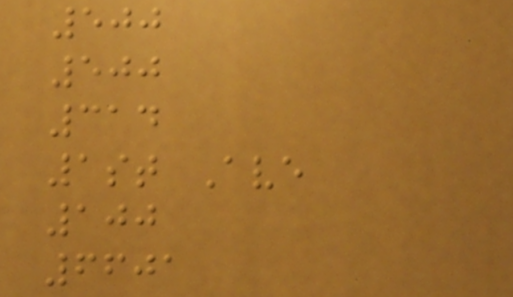500
500
314
1st Ave
100
6601
